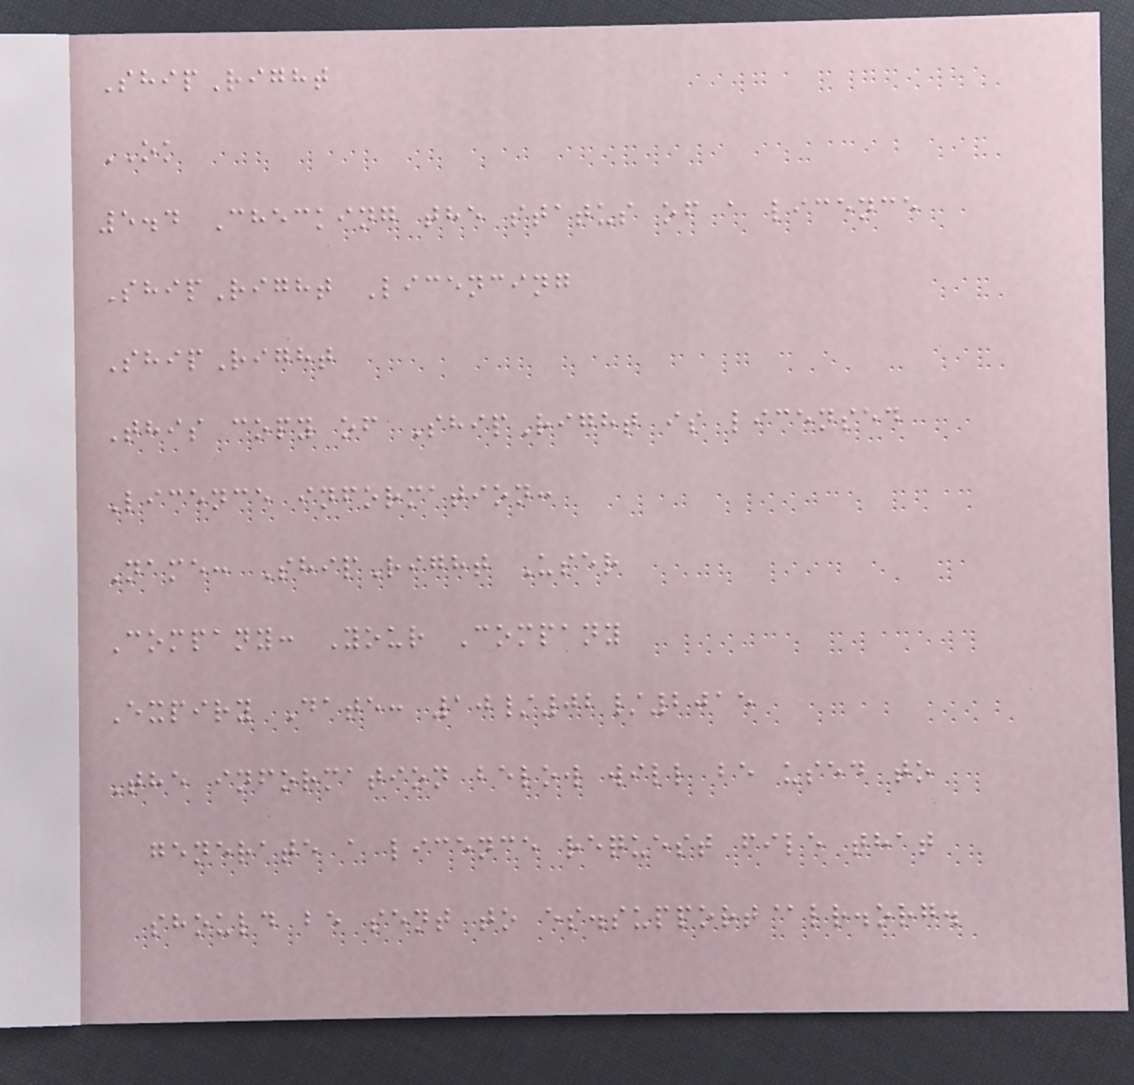ShipRight
OK
5.4 Checking the status of a licence
ShipRight Licencing
ShipRight
This copy of ShipRight is licensed
Licence information:
Name: ShipRight User
Company: Your Company
Expiry Date: 10/02/2015
The information below will be used to
generate a licence request file that
should be sent to es.support@lr.org.
